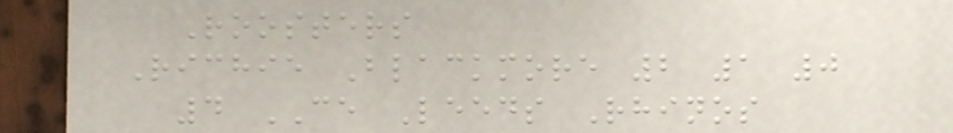Roosters
Richie Blackmore 2 1 0
4 CE Leeds Rhinos
